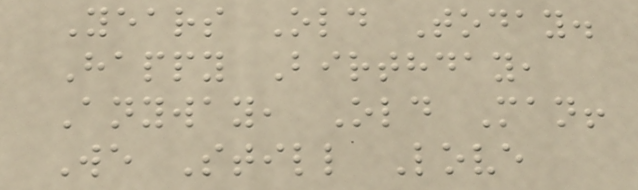Years Old Today.
Happy Birthday,
Anyway, Old Man!
We Still Love
